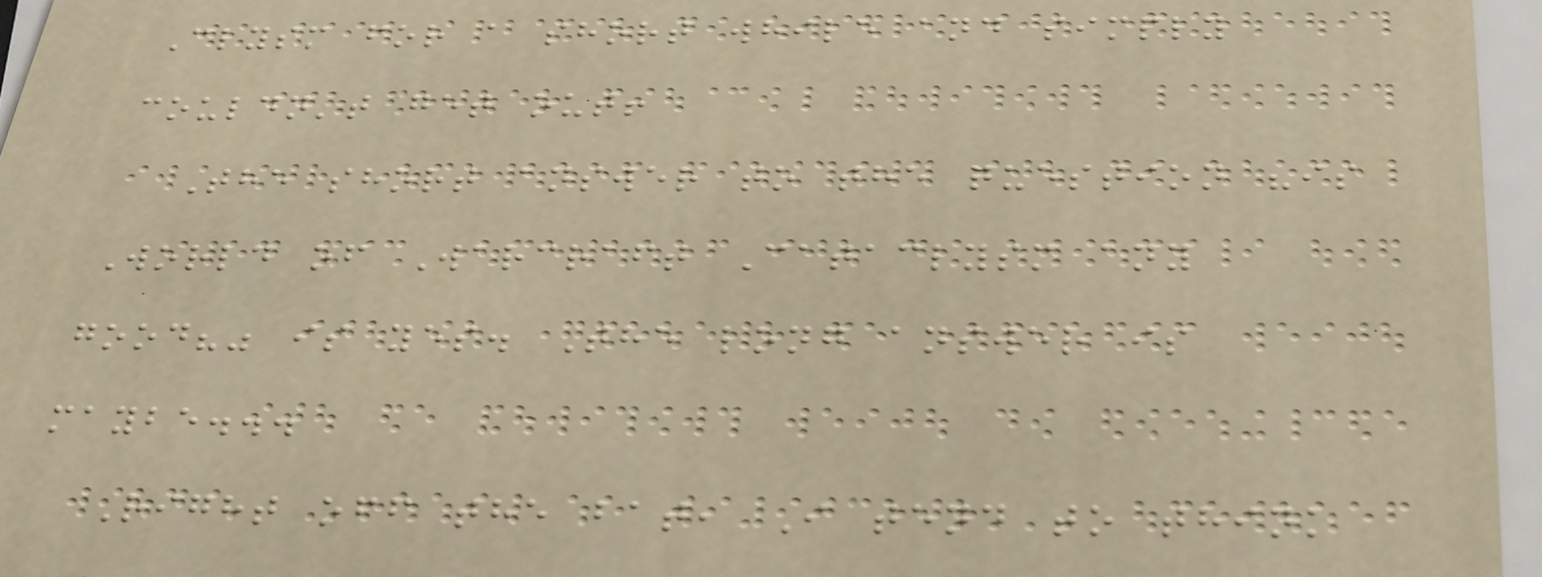Clysm for a short while and simply
couldn't get out!
The short answer to the question "is
World of Warcraft Cataclysm any
good?" is yes. The long answer is
maybe...
Right off the bat, I tend to think
